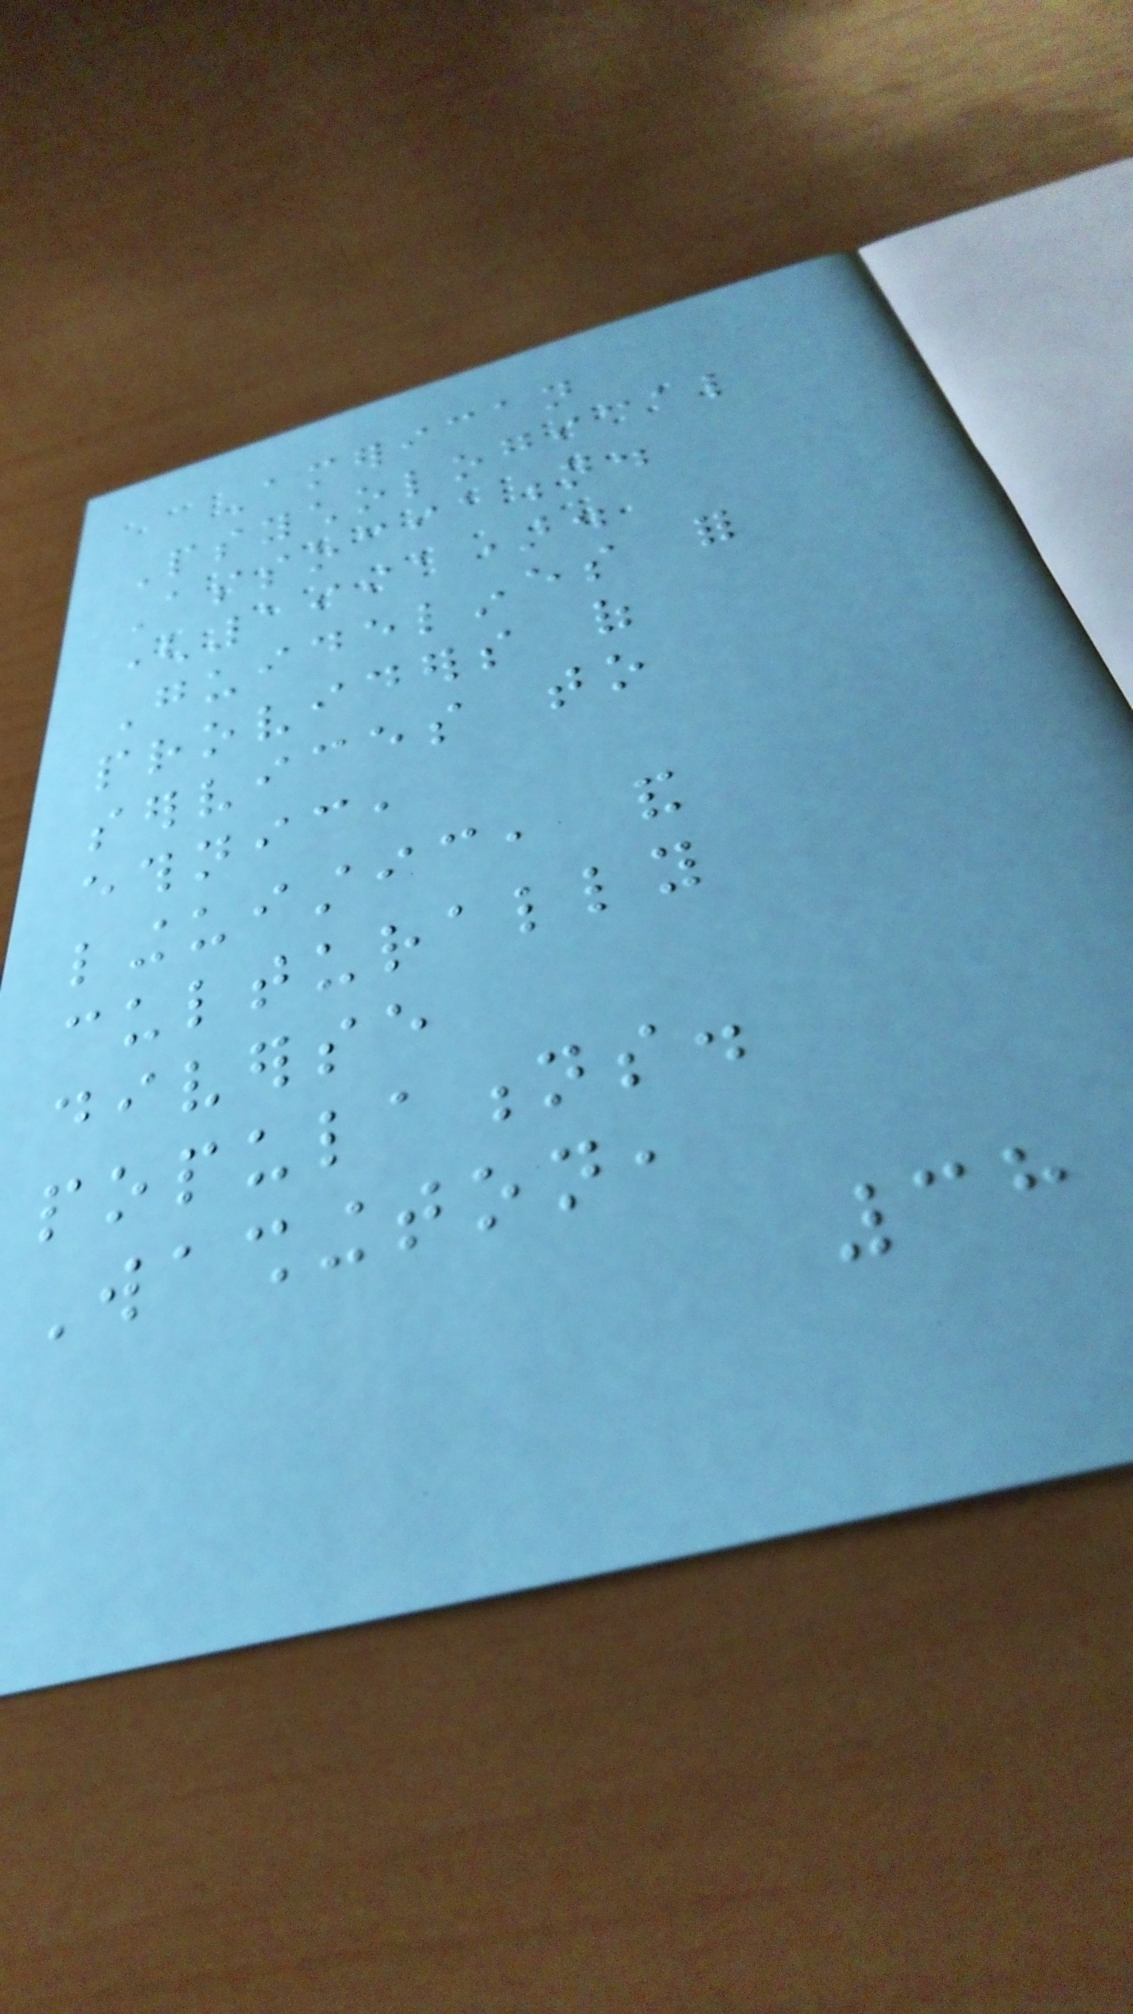American
Psychological
Association.
(1991).
Guidelines for
providers of
services to
ethnic,
linguistic, and
culturally
diverse
populations.
Washington,
38
